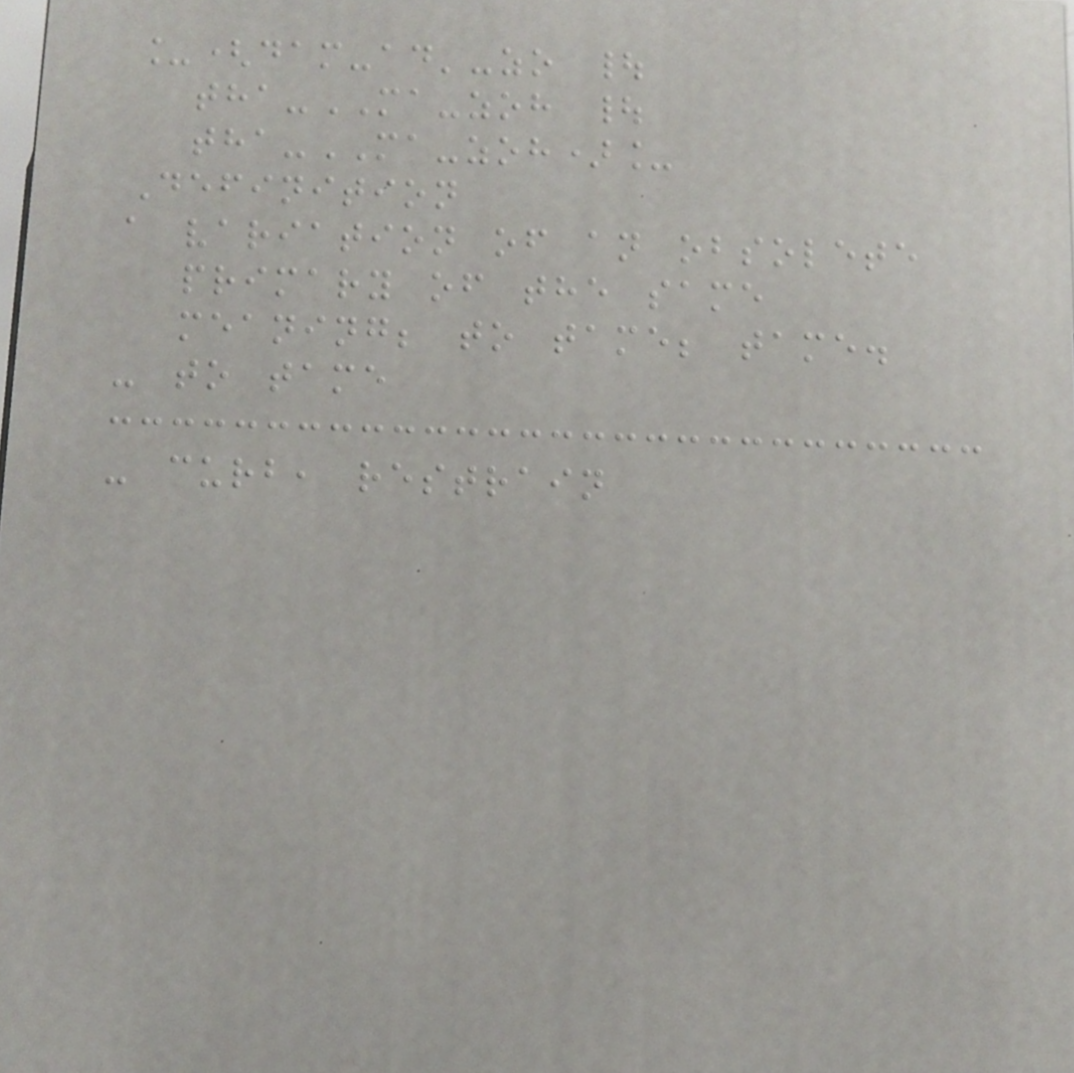_(dam-ad'-zo |
tha-MA-zoh |
tha-MA-zoh)_
Definition
a variation of an obsolete
primary of the same
meaning; to tame; tame.
- to tame
- curb, restrain
